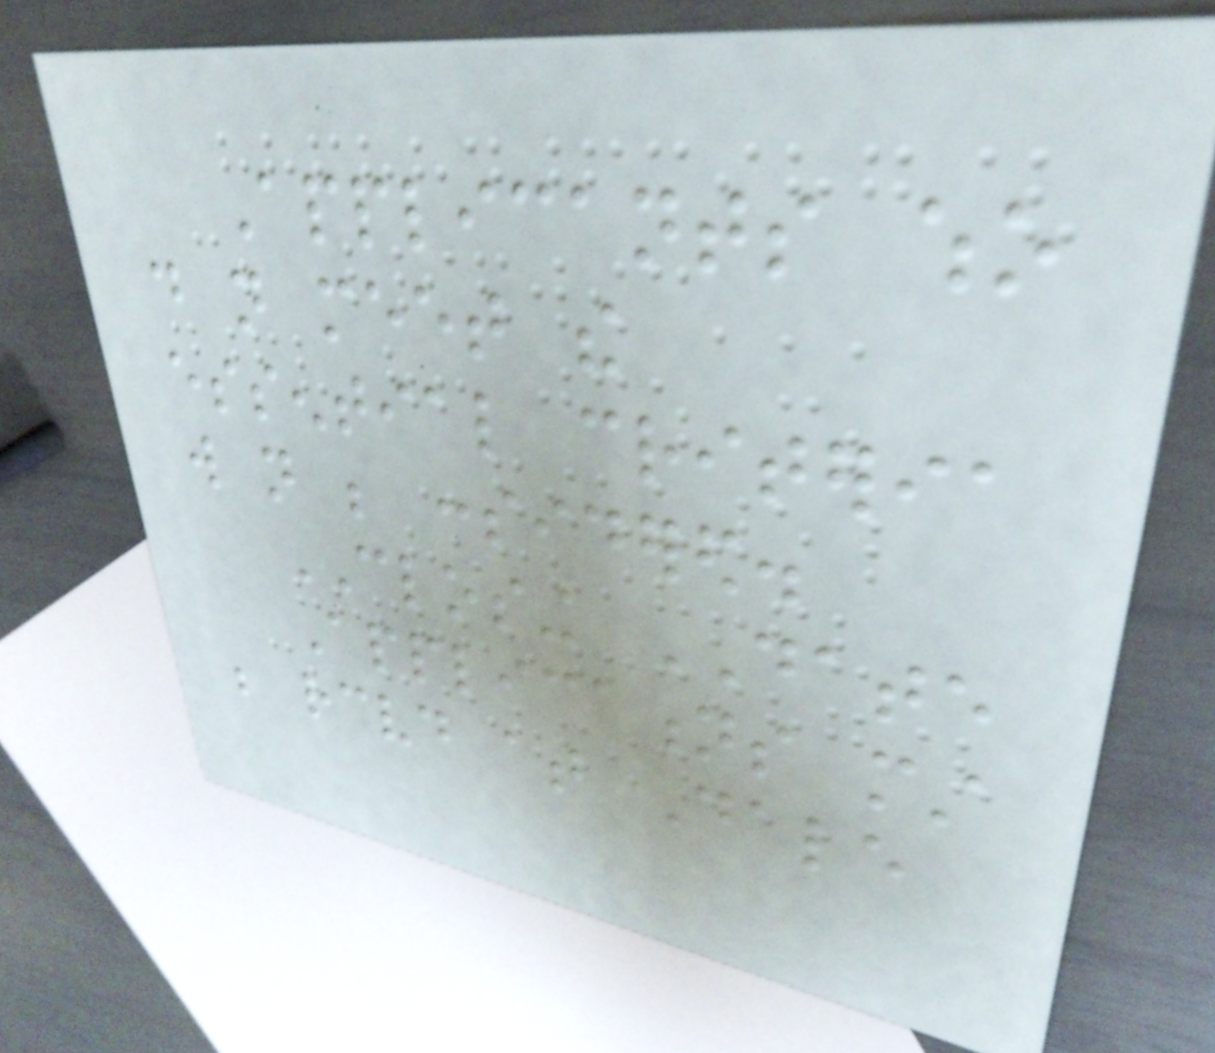Applicants who
do not meet the
essential criteria
will not be considered.
CLOSING DATE
Applications must
be received at Dale
